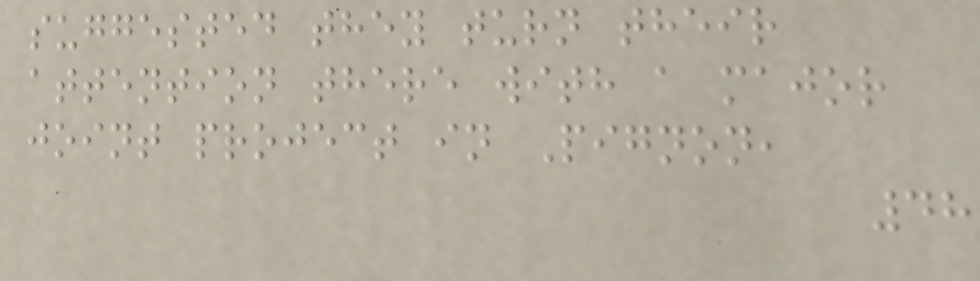suggested they turn their
attention there with a major
joint project in Pignon,
48
